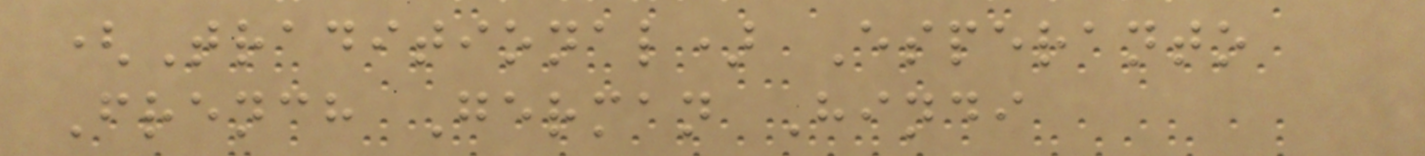(Traditional) Esperanto
French German Hindi
